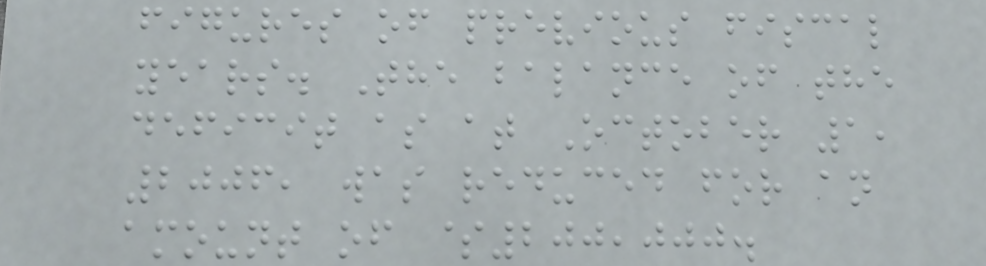figures of previous fiscal
years. The balance of the
deficit as at October 1,
2006, was reduced for an
amount of $200,000.
